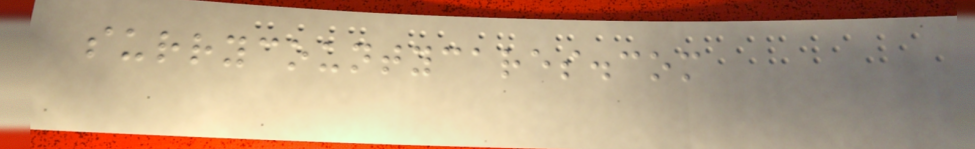surrycountycares.com
